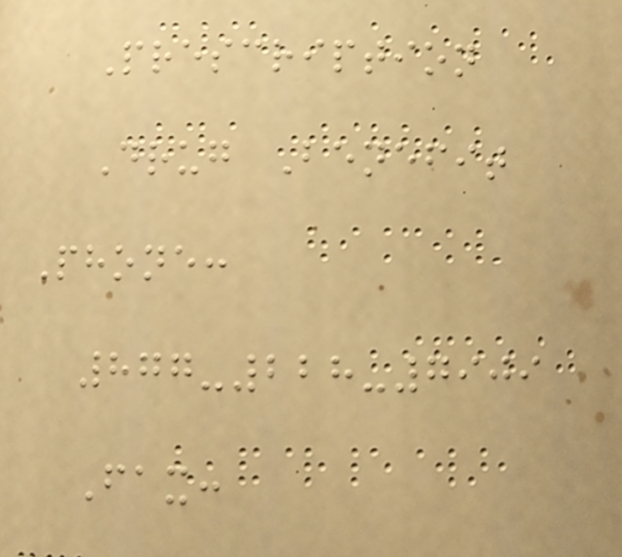Prescription
Drug Benefit
Phone:
877-228-7909
Fax:
